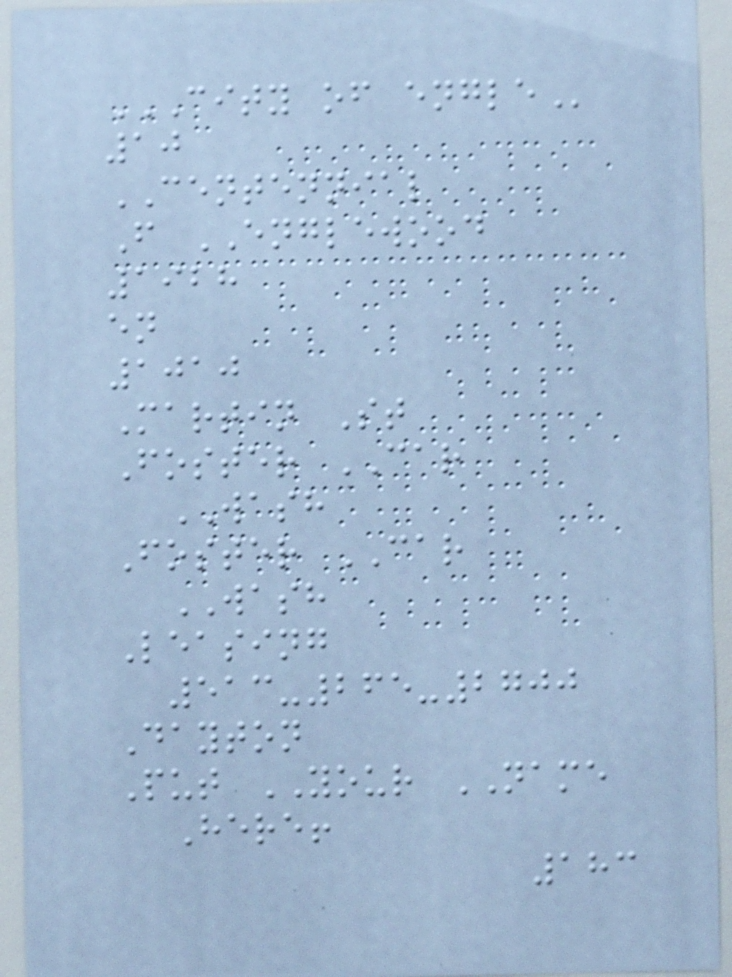CITY OF ENGLE
10
CENTENNIAL
F ENGLEWOOD
1928
en
1010
Martin St
Foster CAR
WASH
Foster CAR
WASH
Leasing
513-265-2700
Dayton
Put YOUR NAME
Here!
183
